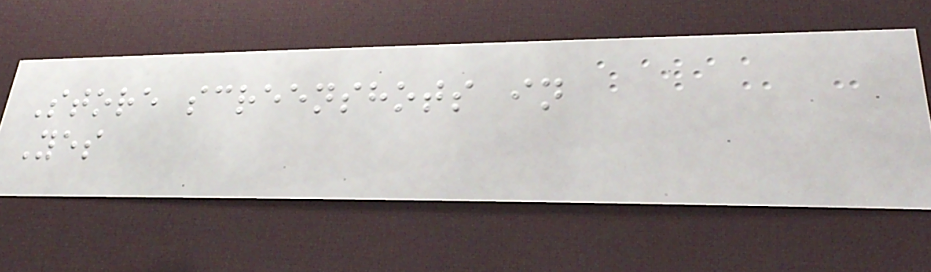Store screenshots in
Yes
